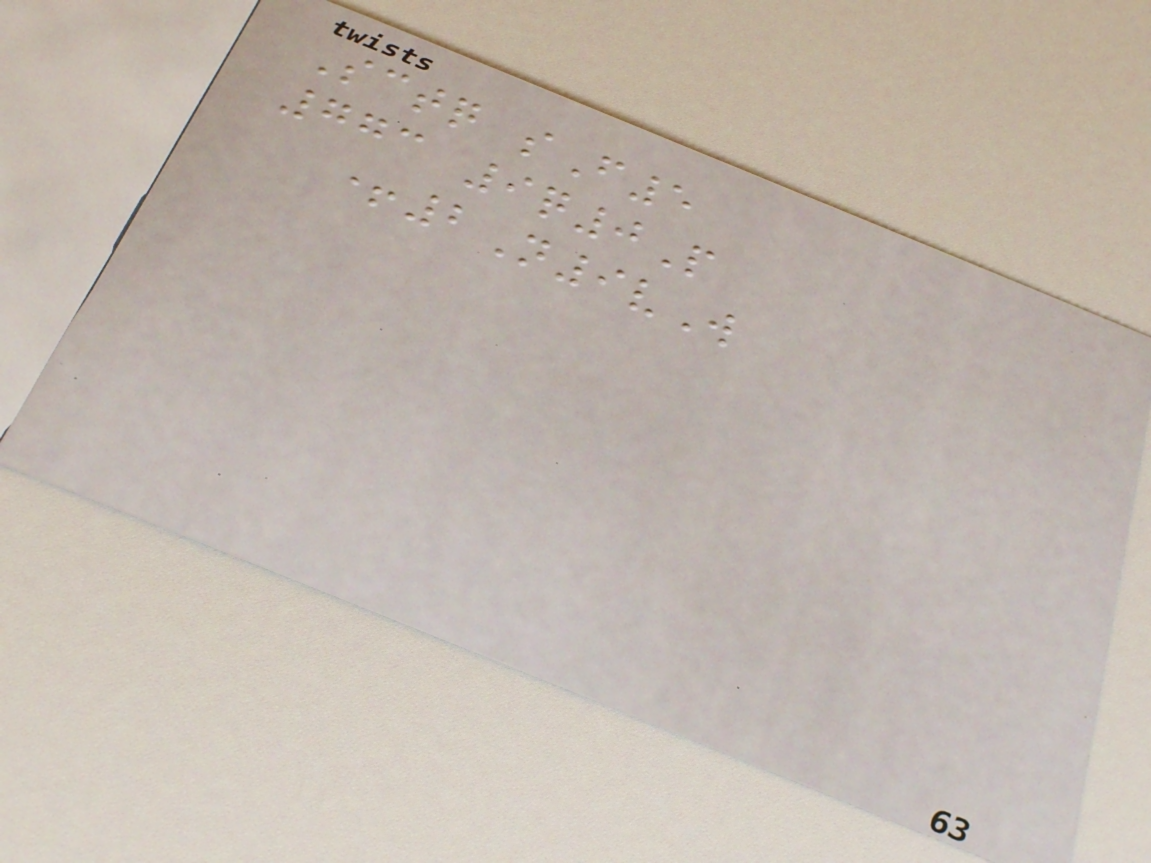Sctq sF5
773 9q0P
+2N9vW
